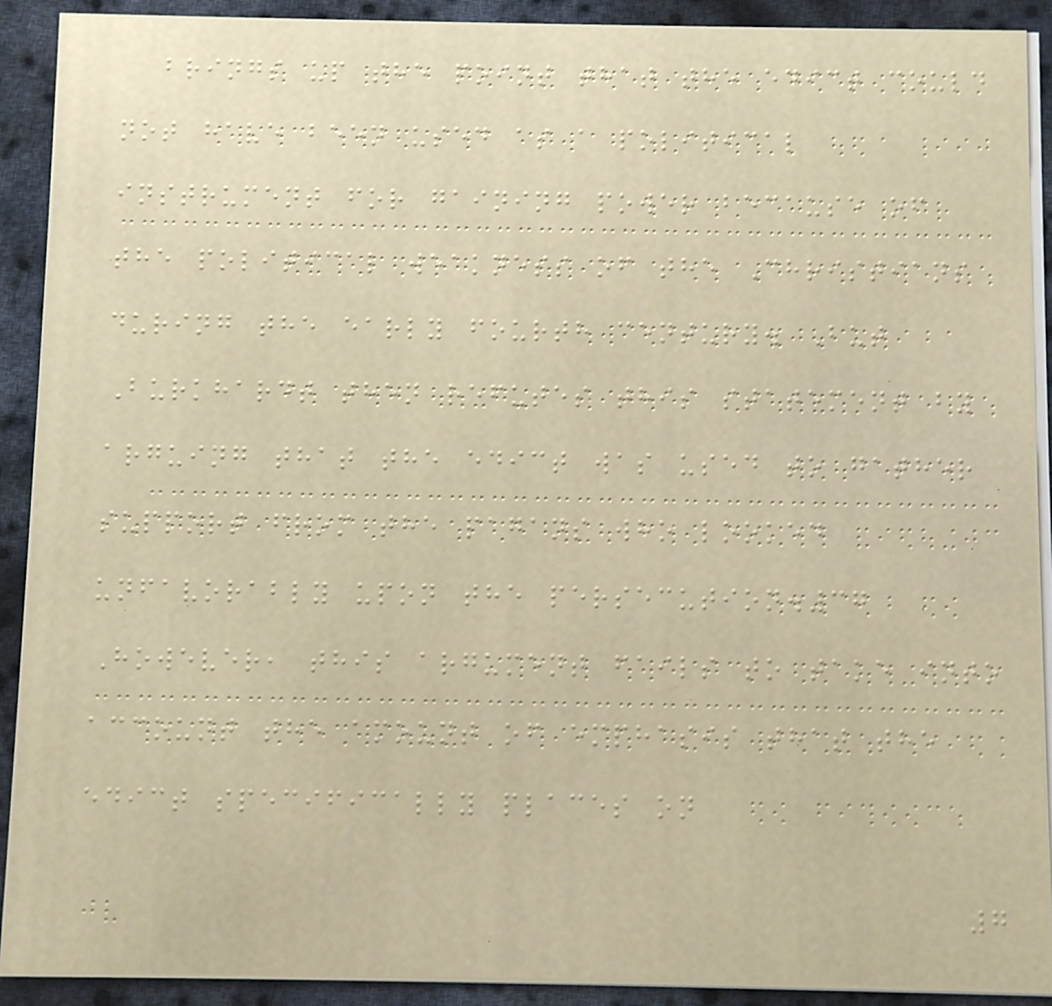brings up the point that the edict could
not have been used as a political
instrument for gaining power because of
the political weakness of the Christians
during the early fourth century. But
Burkhardt then refutes this statement by
arguing that the edict was used to gather
support from the pagans who looked
unfavorably upon the persecution.37
However, this argument fails to take into
account the amount of emphasis that the
edict specifically places on
7
